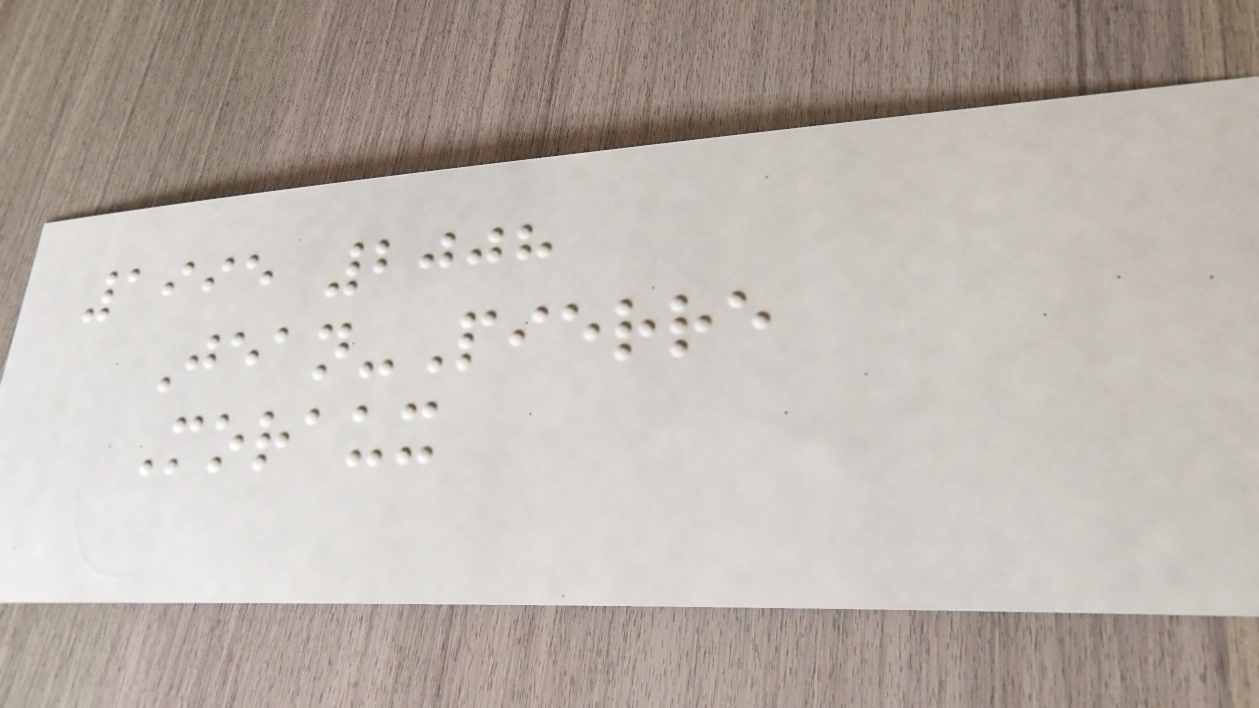1995 2008
Jean-Pierre
Moraux
